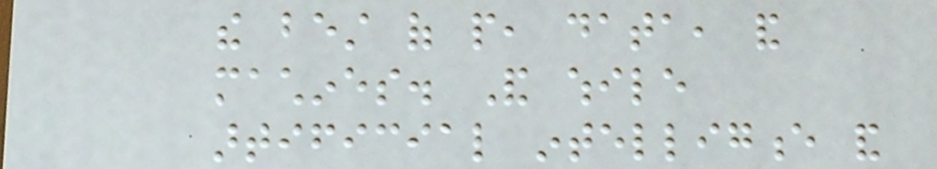the best of people, data, and
machines. And while
artificial intelligence and
